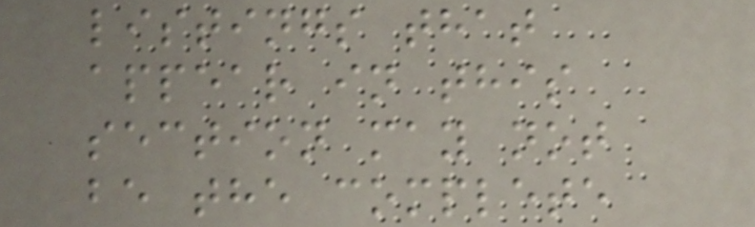listings that
appear in this
section may not
be the complete
